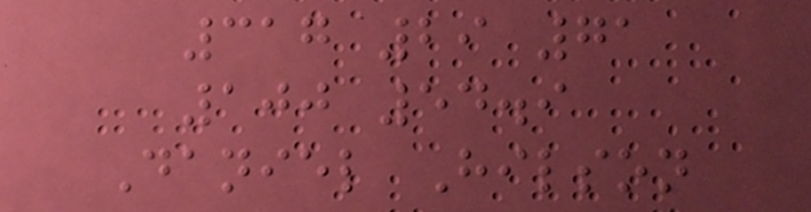317 29 71
100 54.9
Daniel Hilson
